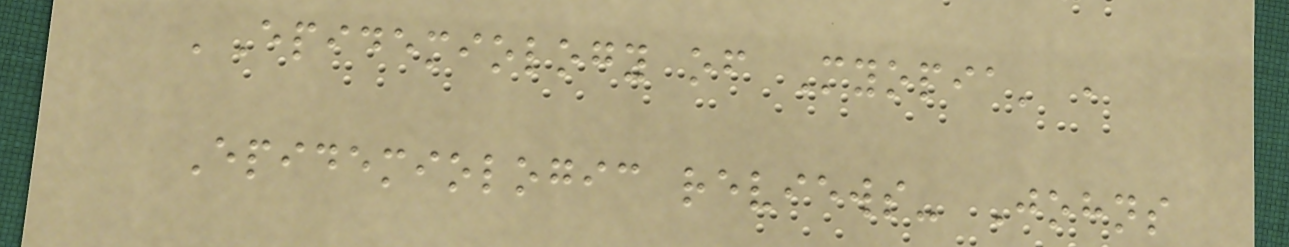'Epidemiology of Myopia' ,
Epidemiologic reviews- Johns
